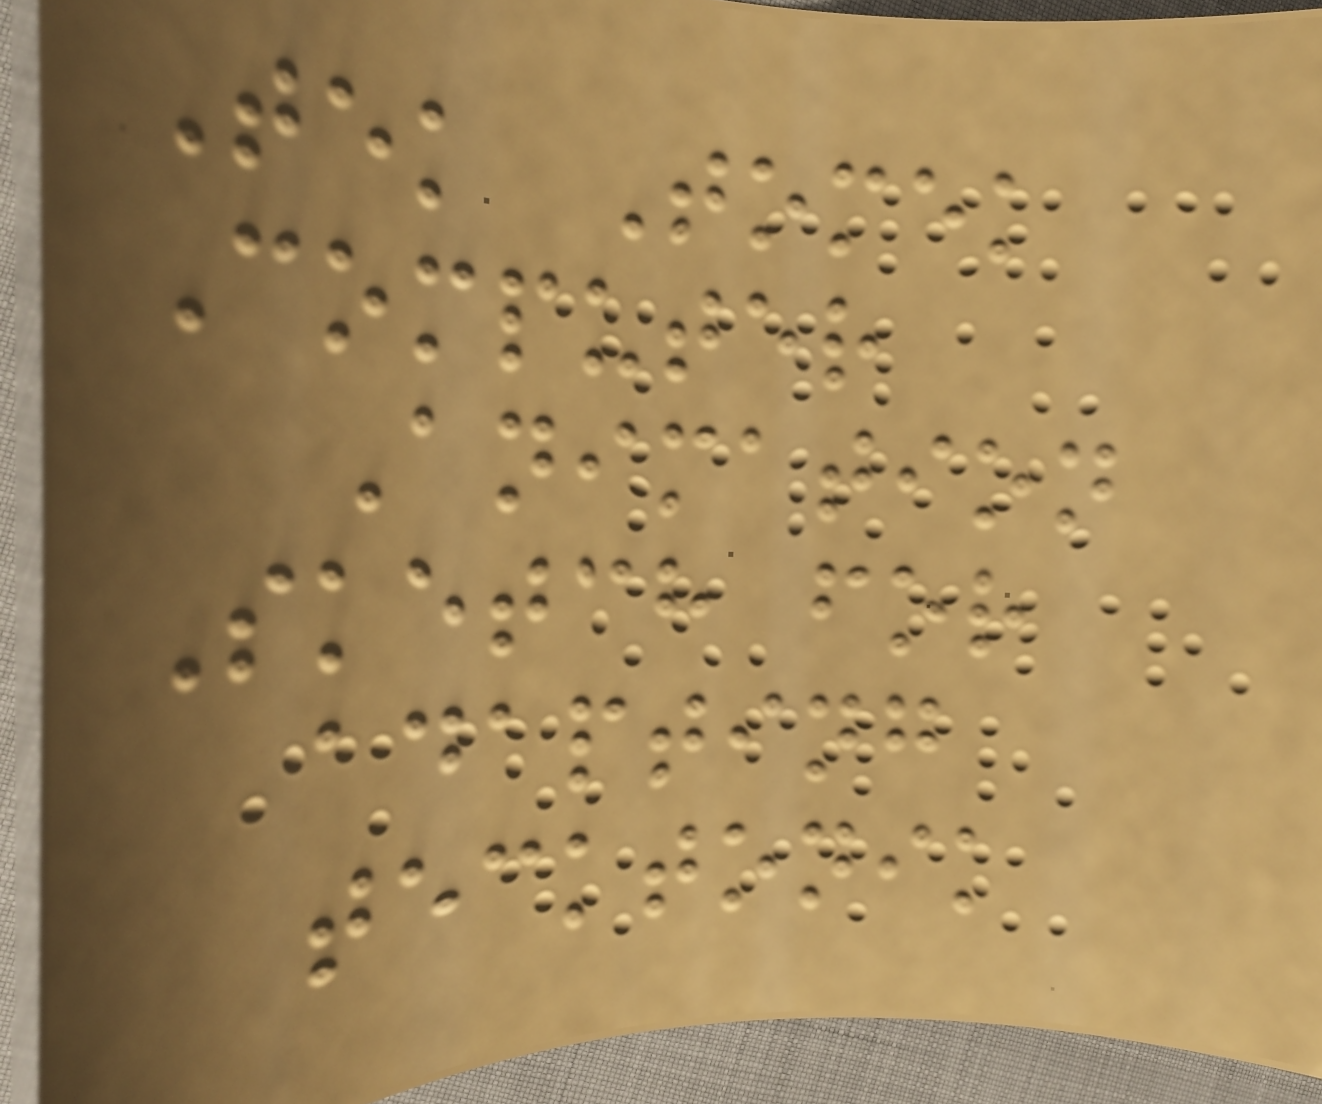Tek Tomek
Computer
Animation
Sketch for
adapting
tecktonik
